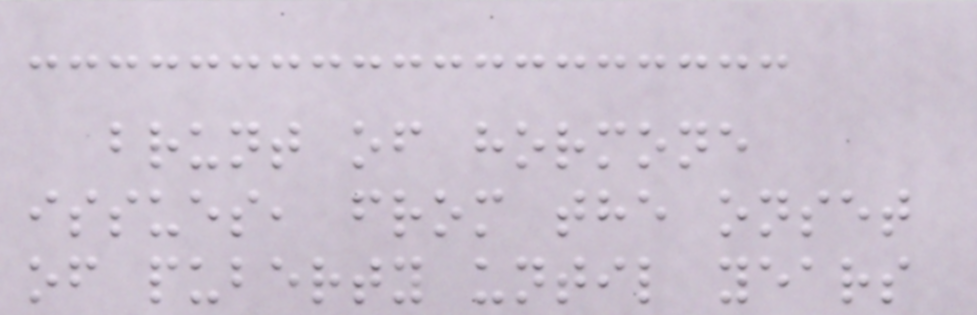brunt of hormone
issues, from the onset
of puberty until years
